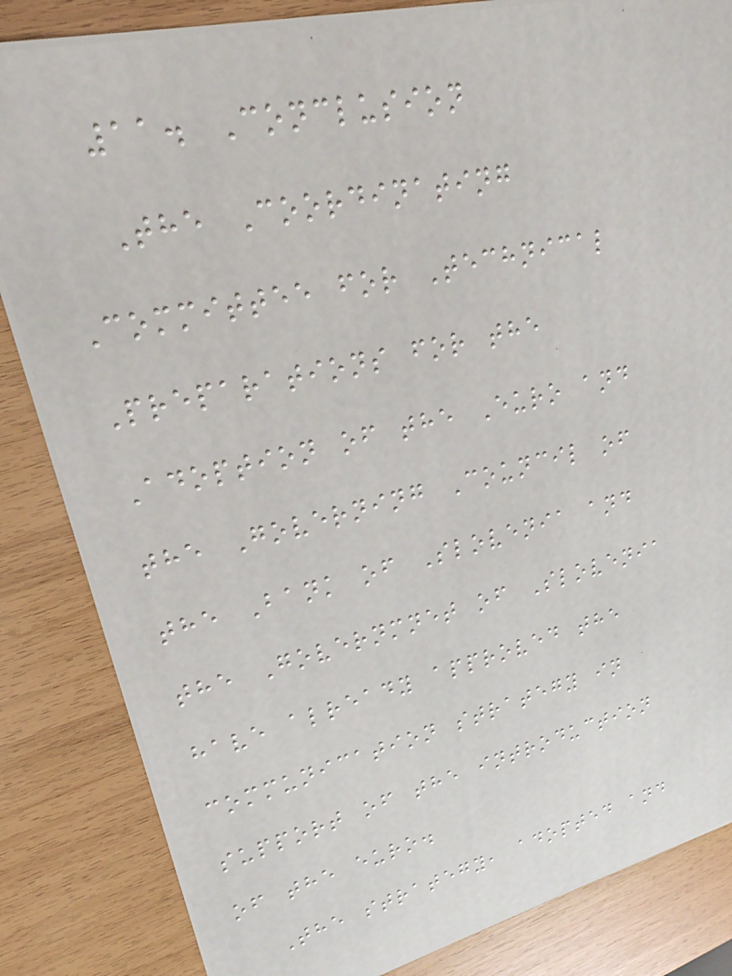11. Conclusion
The Coordinating
Committee for Technical
Preparations for the
Adoption of the Euro and
the Governing Council of
the Bank of Slovenia and
the Governmnet of Slovenia
have already approved the
communication strategy in
support of the introduction
of the euro.
The strategy, adopted and
